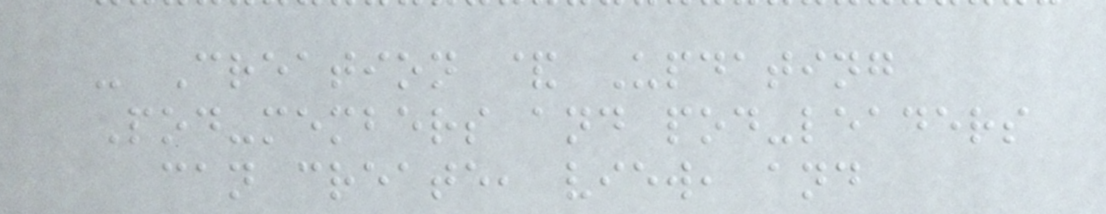- Creation & Updating
Pod-members and pod-leaders
can create, view, and
